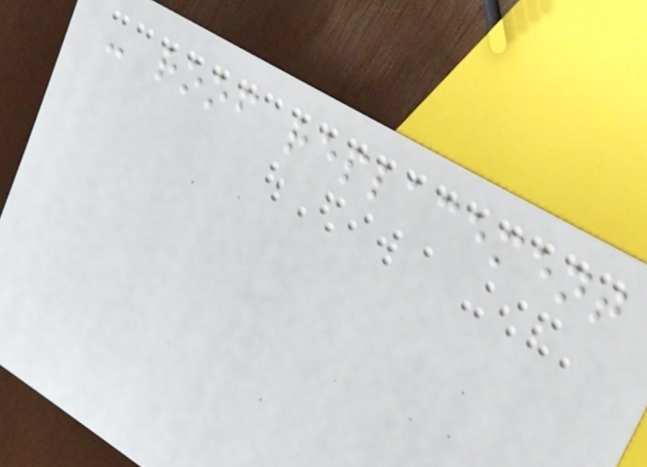- roof replacement
